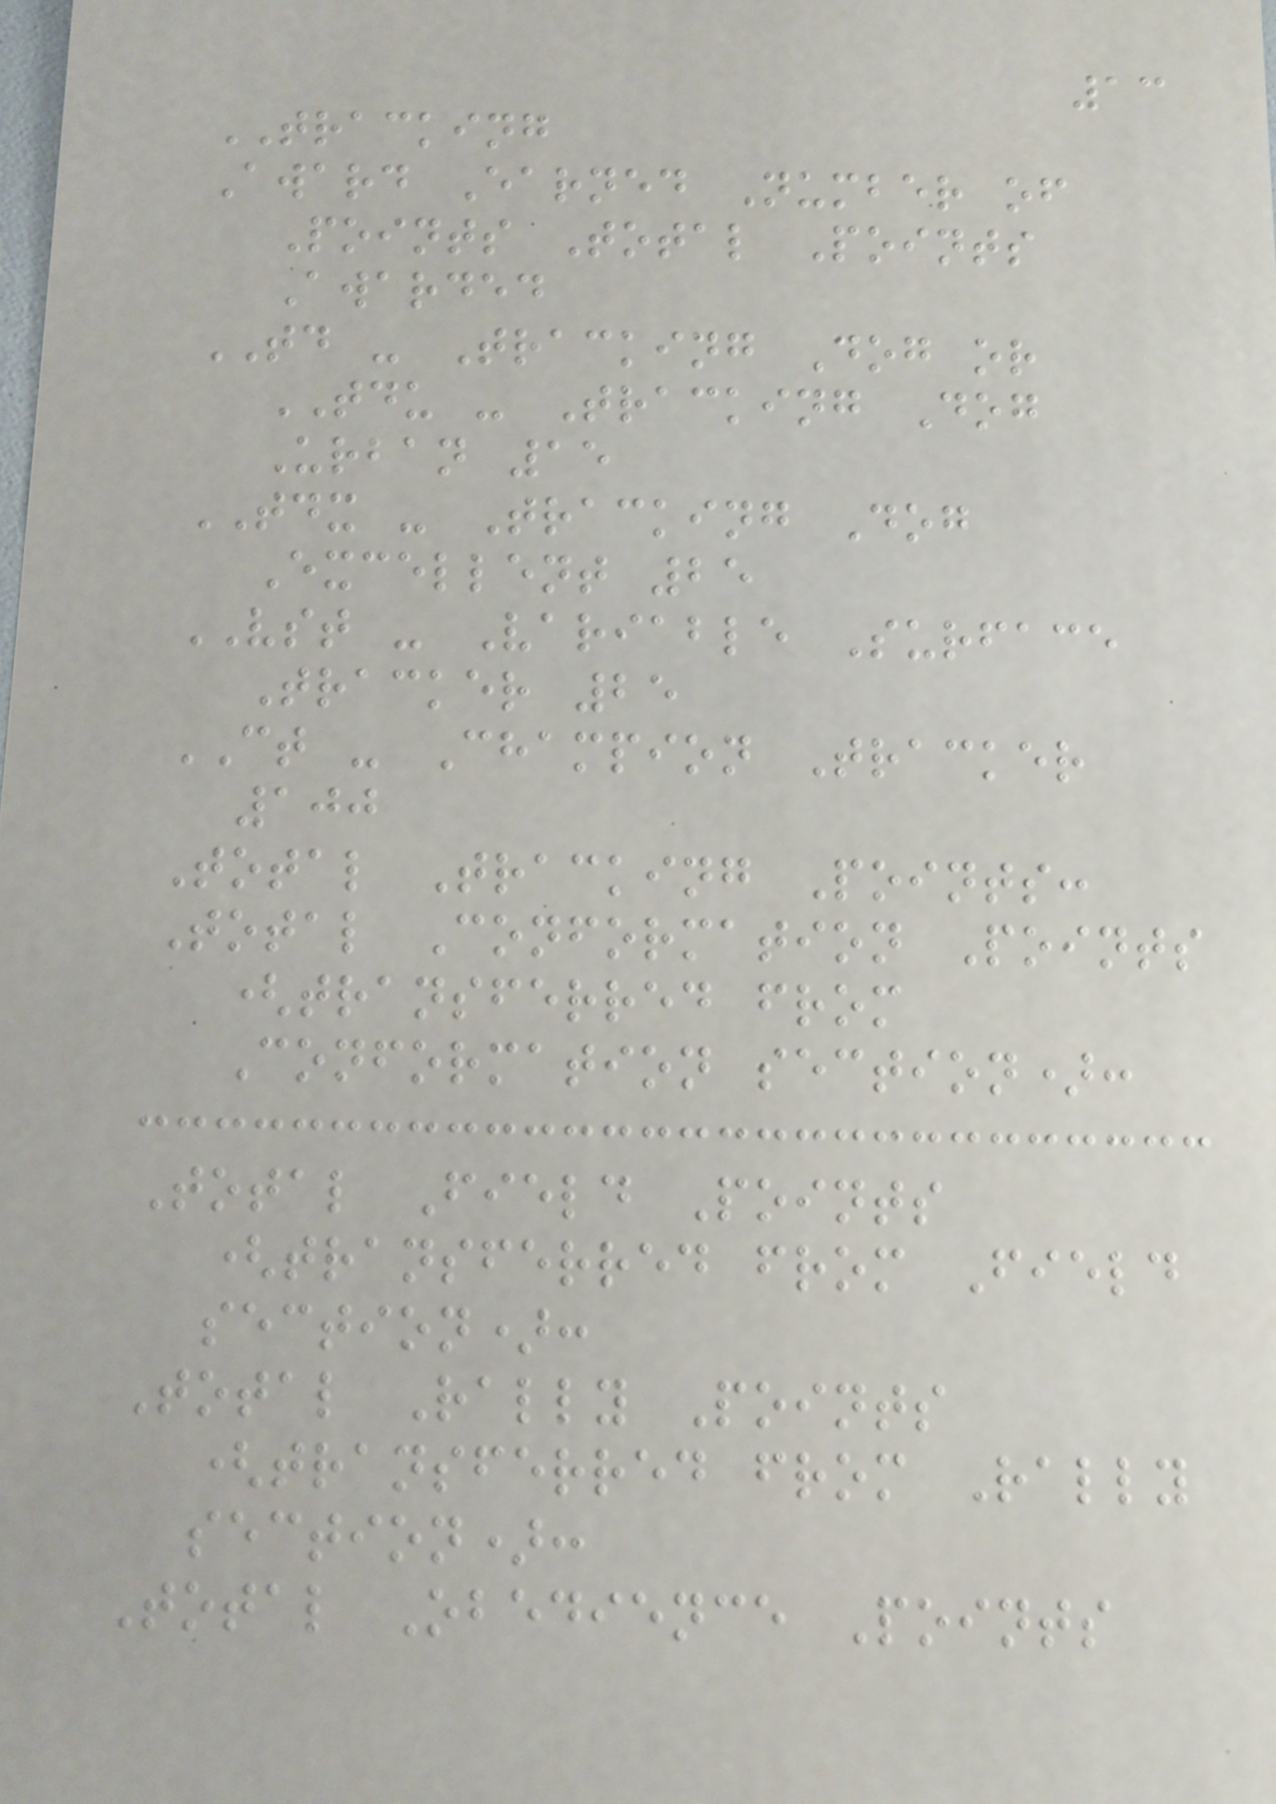13
TRACKING
Award Earned Number of
Points Total Points
Awarded
TD - Tracking Dog or
TDU - Tracking Dog
Urban 15
TDX - Tracking Dog
Excellent 25
VST - Variable Surface
Tracker 25
CT - Champion Tracker
100
Total Tracking Points:
Total Conformation Points
(transferred from
Conformation section):
Total Field Points
(transferred from Field
section):
Total Rally Points
(transferred from Rally
section):
Total Obedience Points
